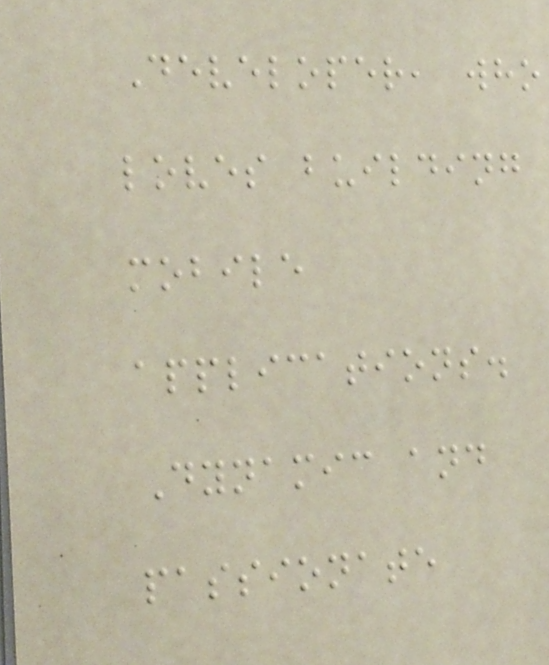Developer, who
loves building
mobile
applications.
Dynamic and
passionate
